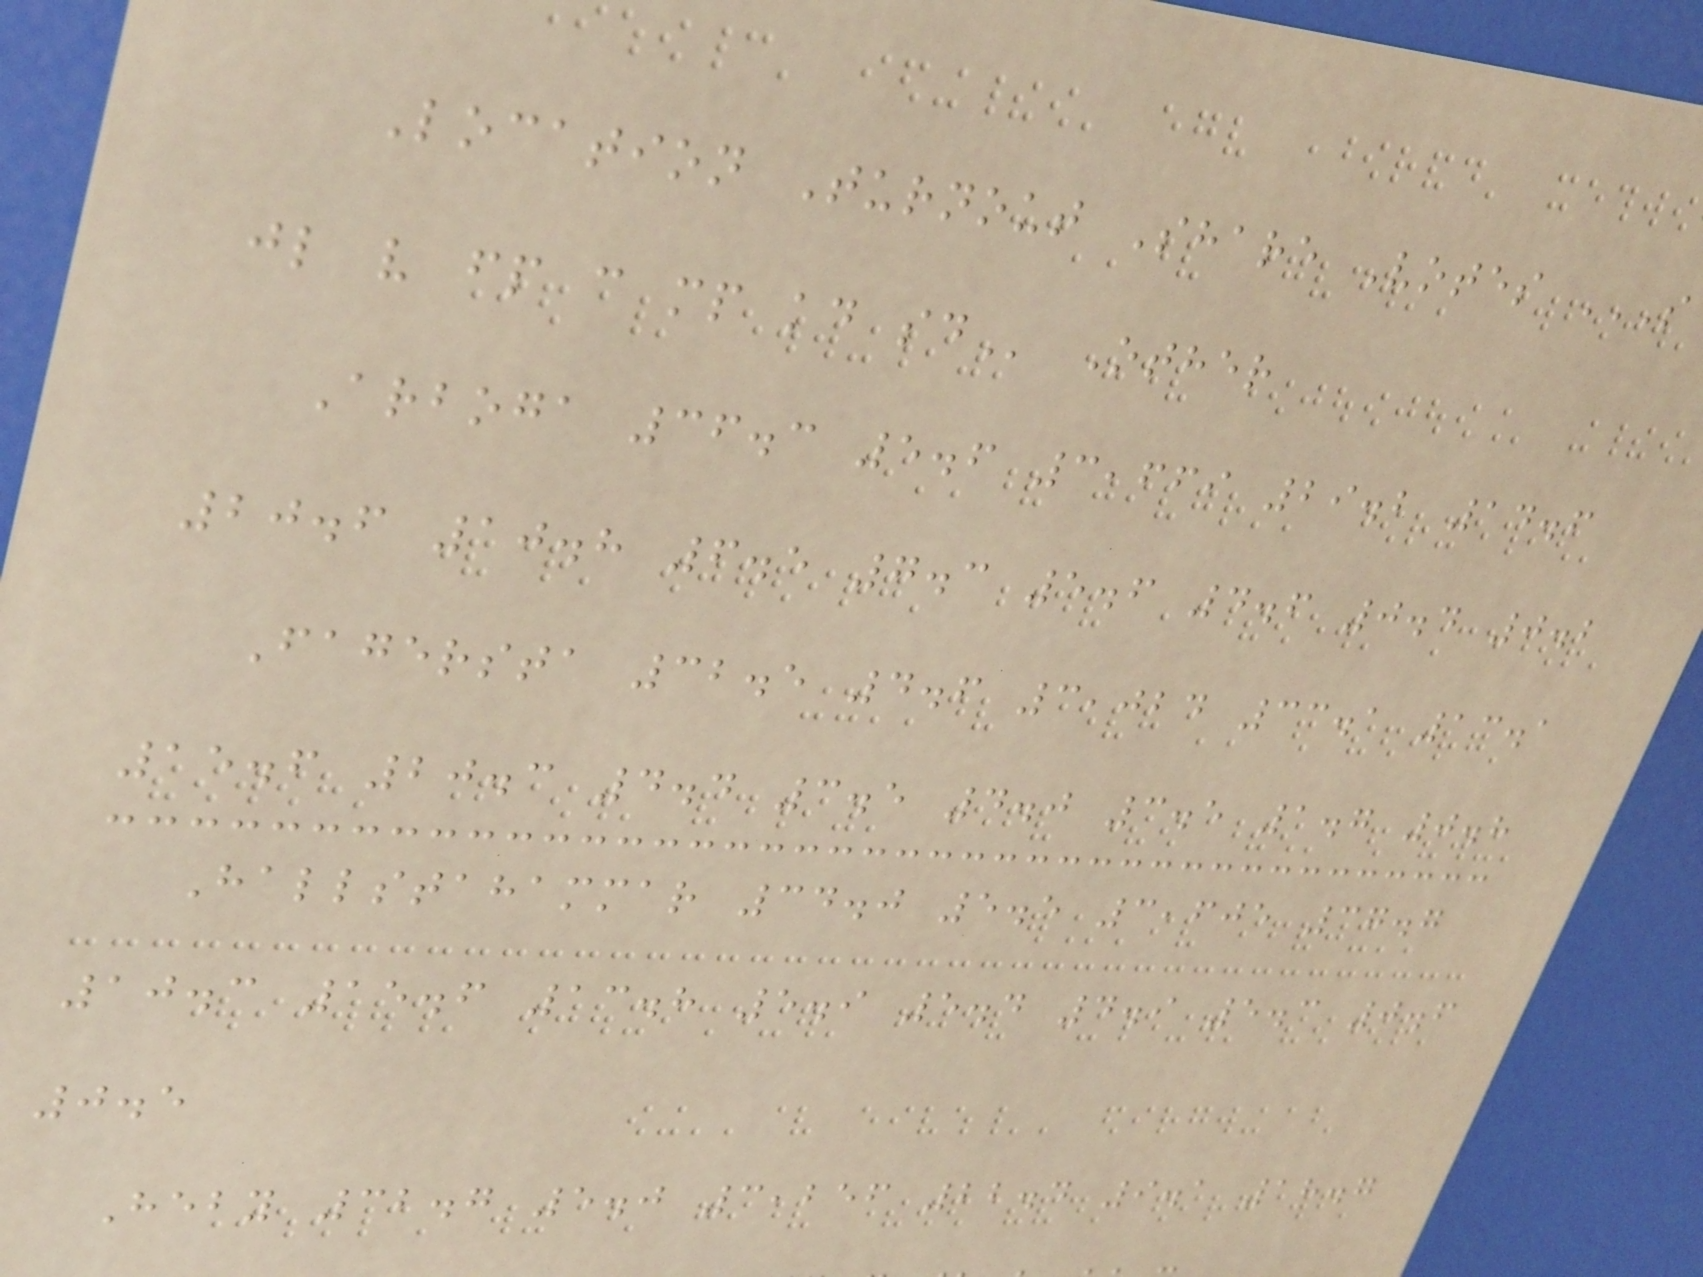jl v fp c mp kd
Arboga 36.3 5.6 3,669 29.2 14.6
20.6 10.8 6.5 7.3 5.6 4.6 0.4 0.2
Fagersta 32.5 4.6 3,024 33.1 13.1
15.6 20.3 4.4 3.5 4.0 3.5 1.7 0.8
Hallstahammar 34.0 5.5 3,605 37.7
10.3 15.6 13.8 5.9 5.4 4.9 5.3 0.6
0.5
Heby 32.7 5.0 3,256 22.4 9.1 18.7
